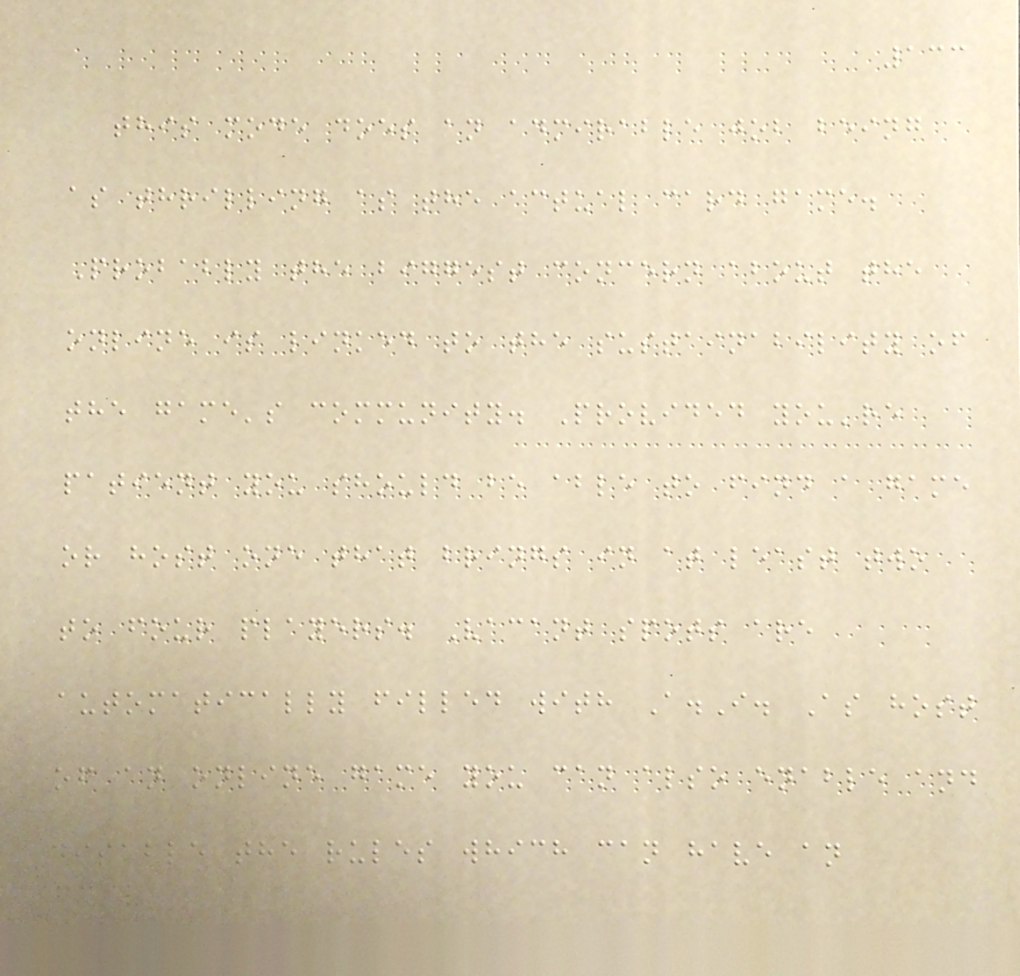133
this mode does an admirable job being
as thrilling as the actual card game.
Probably the biggest concern about the
online is linked to the sustainability of
the game's community. Provided you're
patient you should be able to find a game
or host one that brings in at least two
to four players. Vacant spots are
automatically filled with A.I. As host
of an online game you can also enable and
disable the rules which can have an
